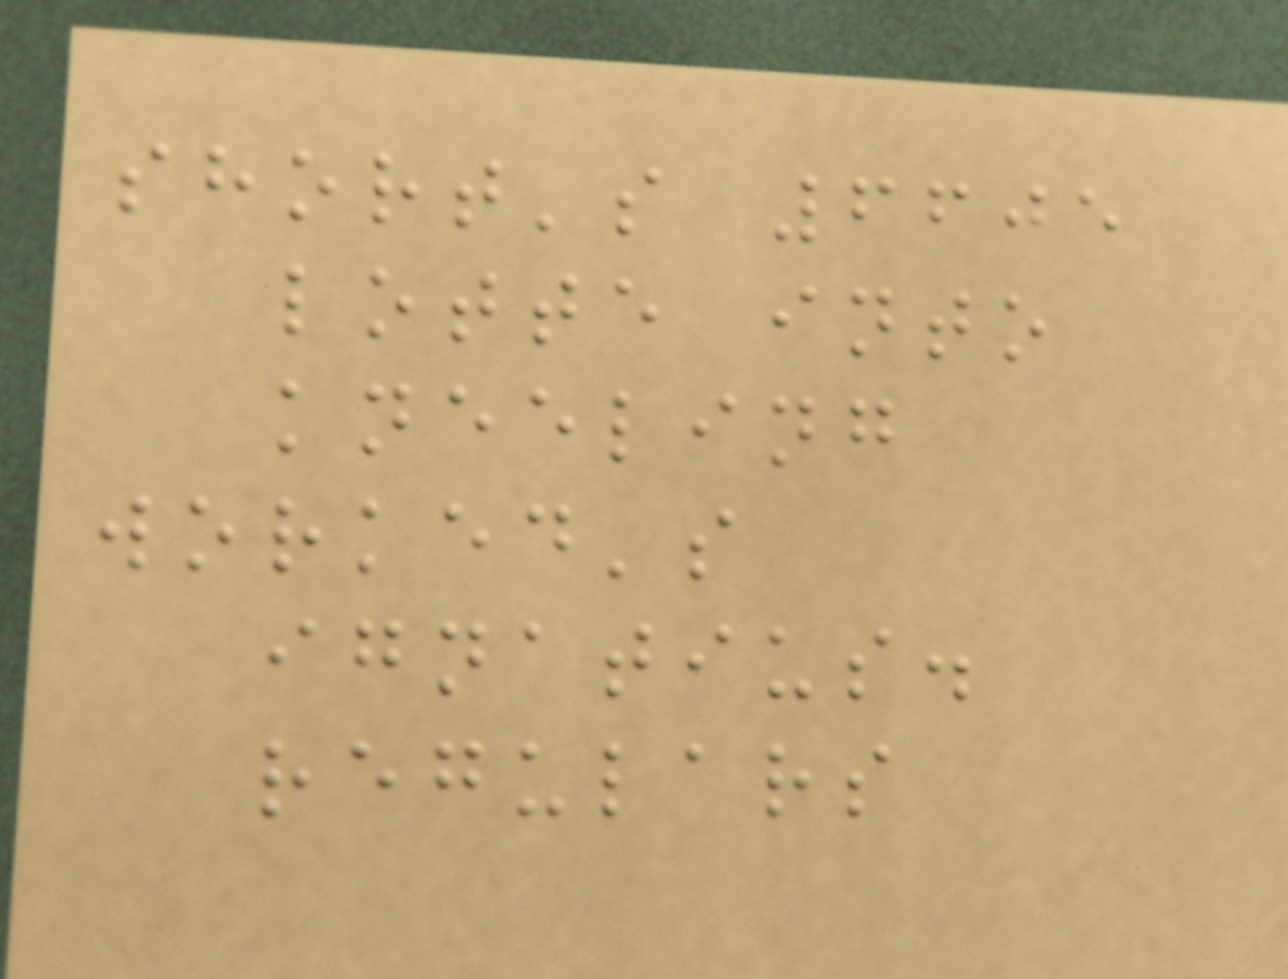short's 6605
lotte into
kneeling
worked's
ignatius.
regulars
